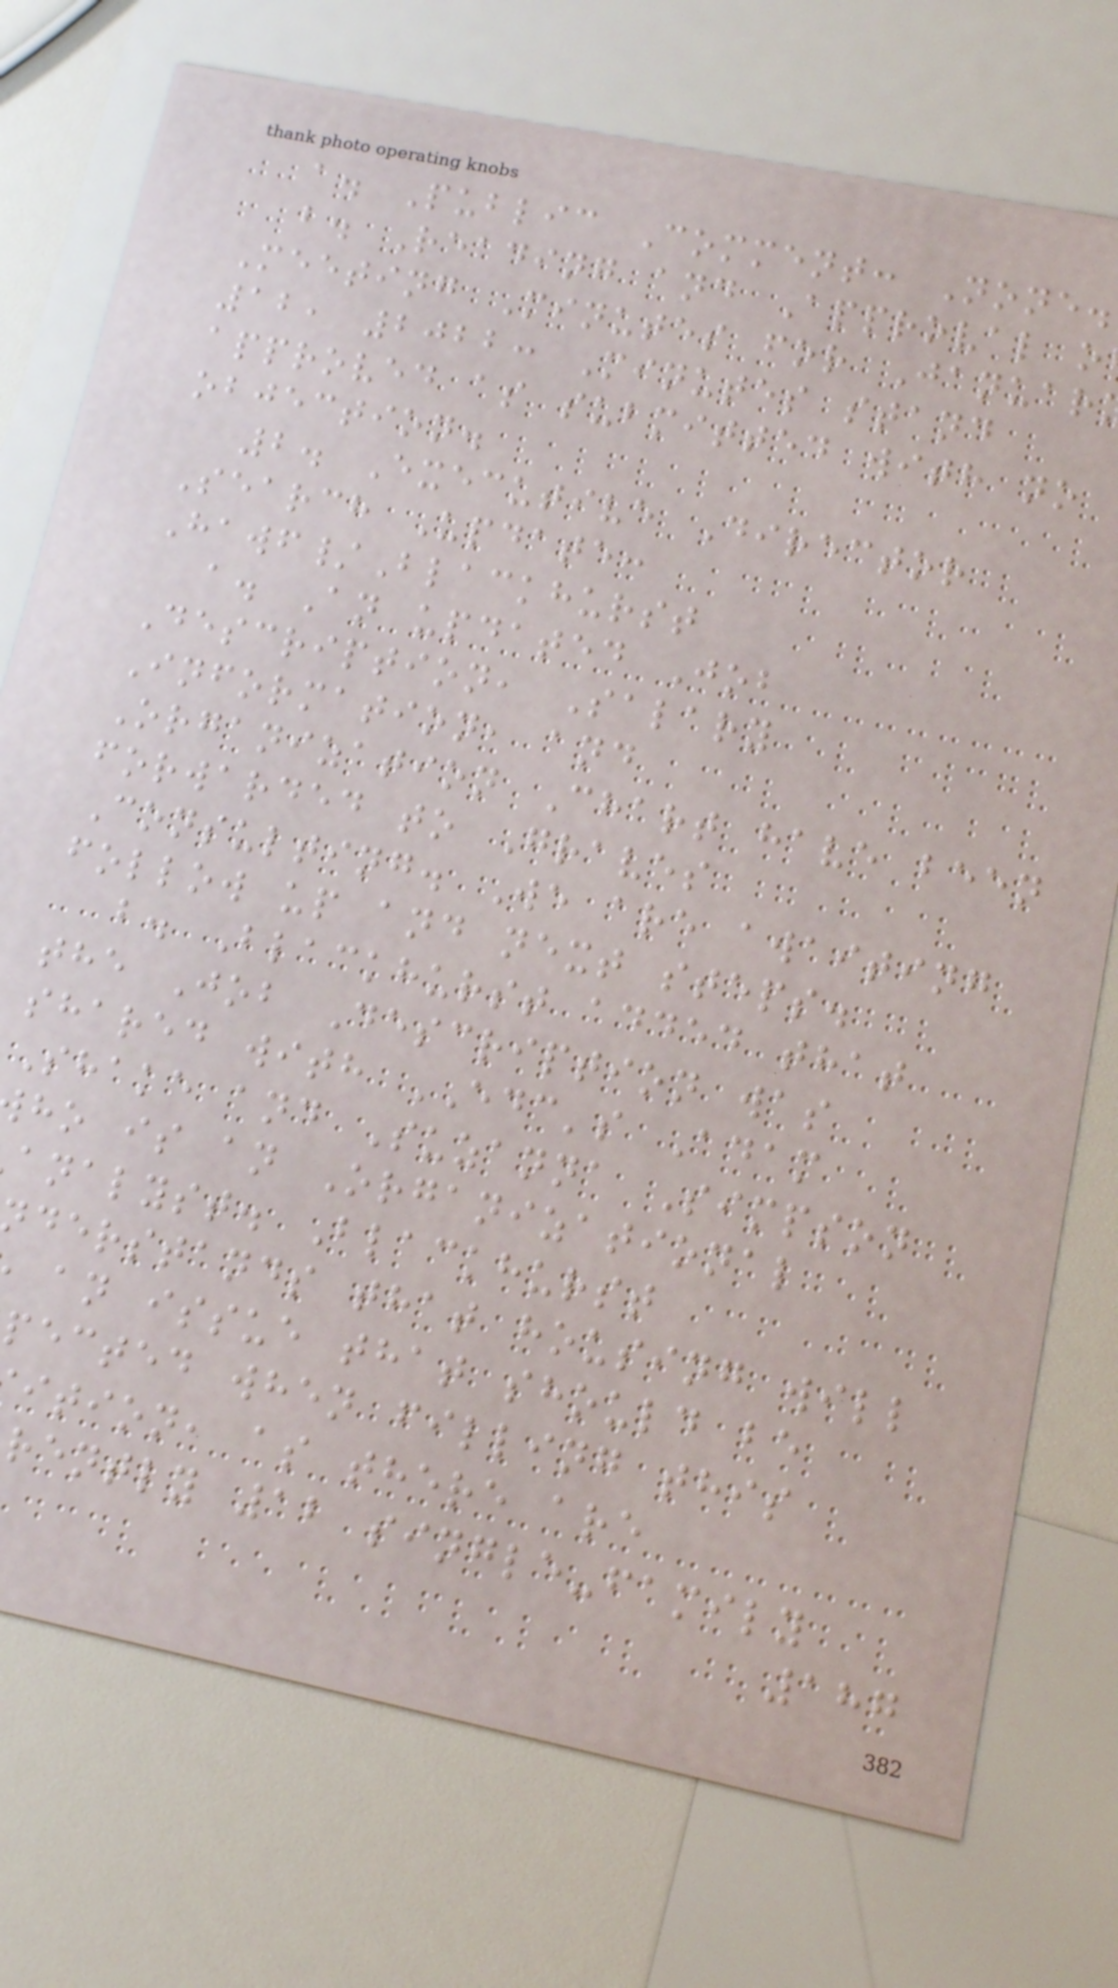a. Public Comment: None.
b. Reading and Approval o
Meeting Minutes for Januar
12, 2022: Minutes stand
approved as submitted with no
objection.
2. Executive Director
Search Update:
Hawf/Blackhurst
a. An updated Job
Description, Salary
Information, and
Organization Chart have been
forwarded to Graves
Consulting. We are awaiting
follow up and next steps.
b. Blackhurst added that
the Job Description was
shared with EDC's Adam
Shake and Suzanna Simpson
ho is an Organizational
analyst. Blackhurst
derstands that housing will
an issue that should be
pected when filling this
ition, as there are
rently 12 single-family
187
